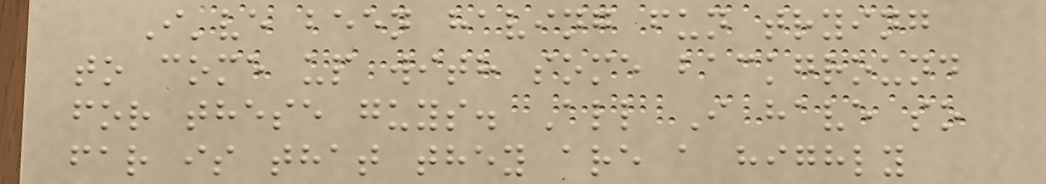I've been having fun trying
to come up with some background
for these guys. All I have so
far is that they are a highly
